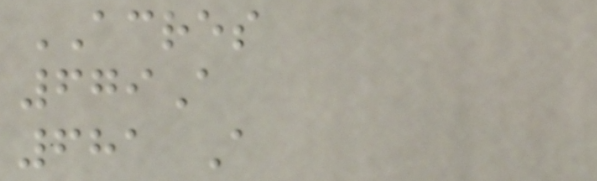ACRES
679A
681 A
